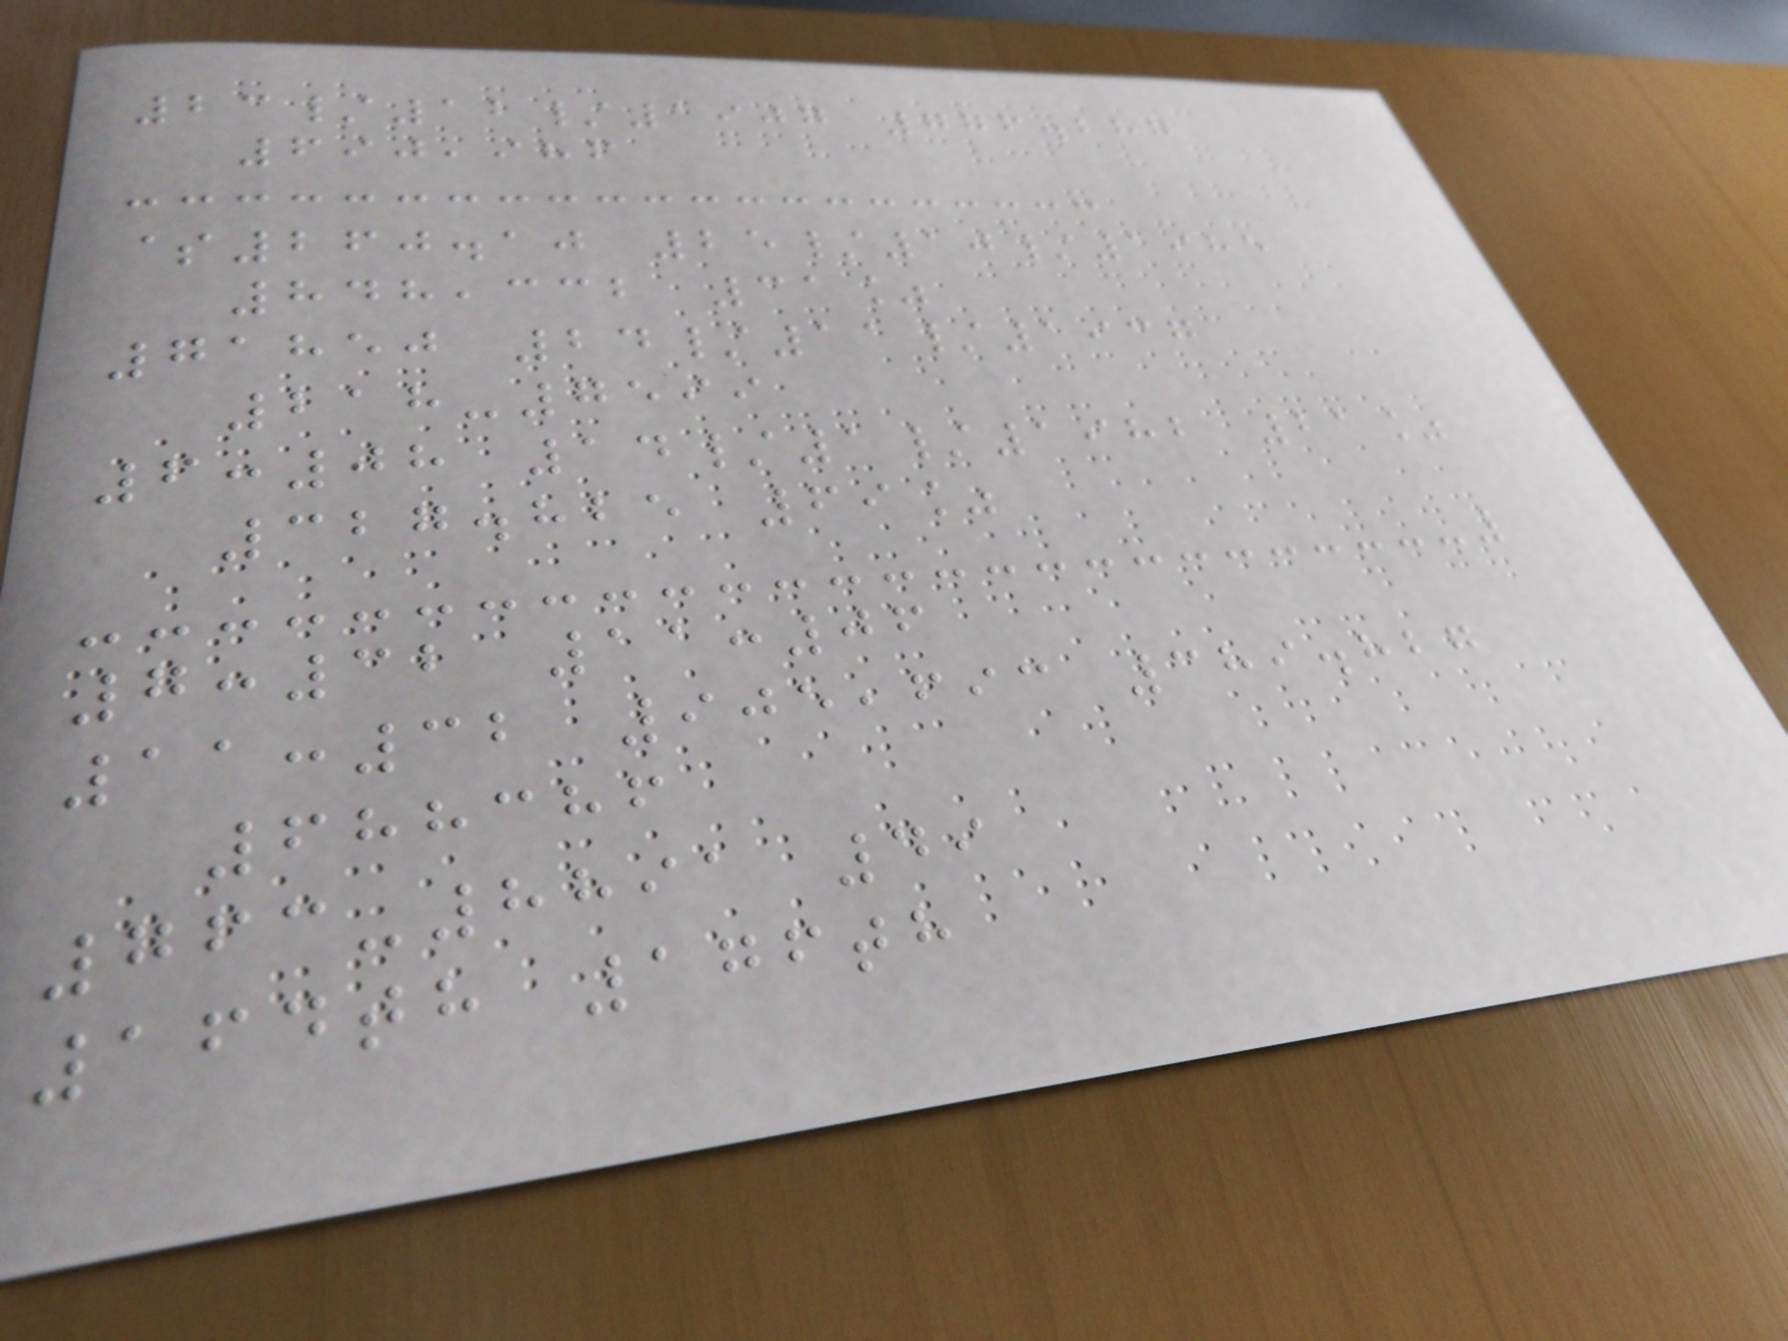23/12/1907 776.287
690,986
$260.10 25/10/1985
848,332 31%
71850 24/11/1937
218-7599
6:08 14/1/1982 21%
327.825 69%
7:32 11:06
11:32 905,693 389.827
688386
763-8891 49
164th 176th
